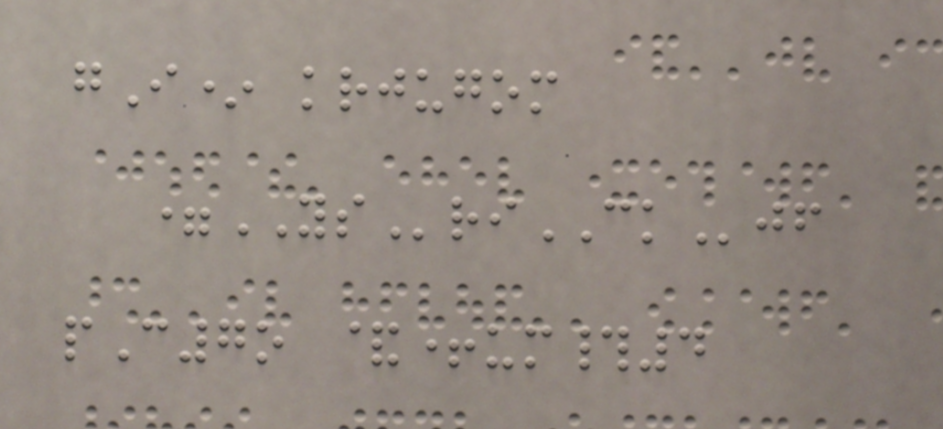gI* krjugom
=YSriCKjf
pC7o &+um#4
